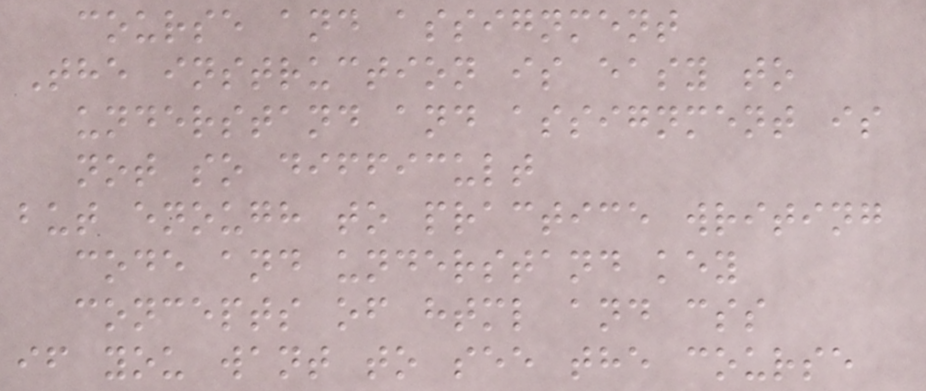course and assignment
The instruction is easy to
understand and assignment is
not so difficult
but enough to practice writing
code and understand key
concepts of html and css
if you want to see the course
